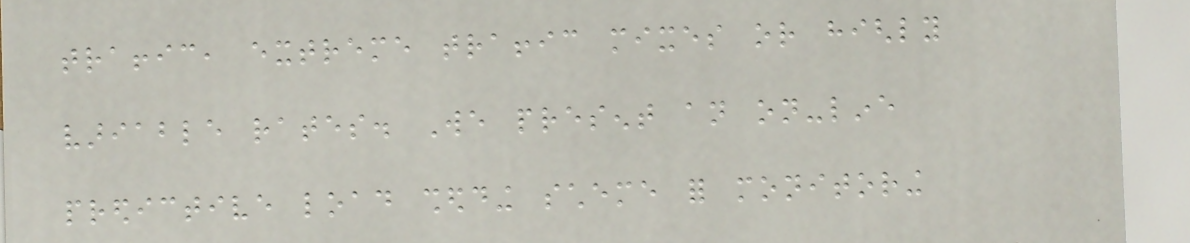traffic, extreme traffic mixes or highly
variable rates. We present an on-line
predictive load shedding scheme for monitoring
